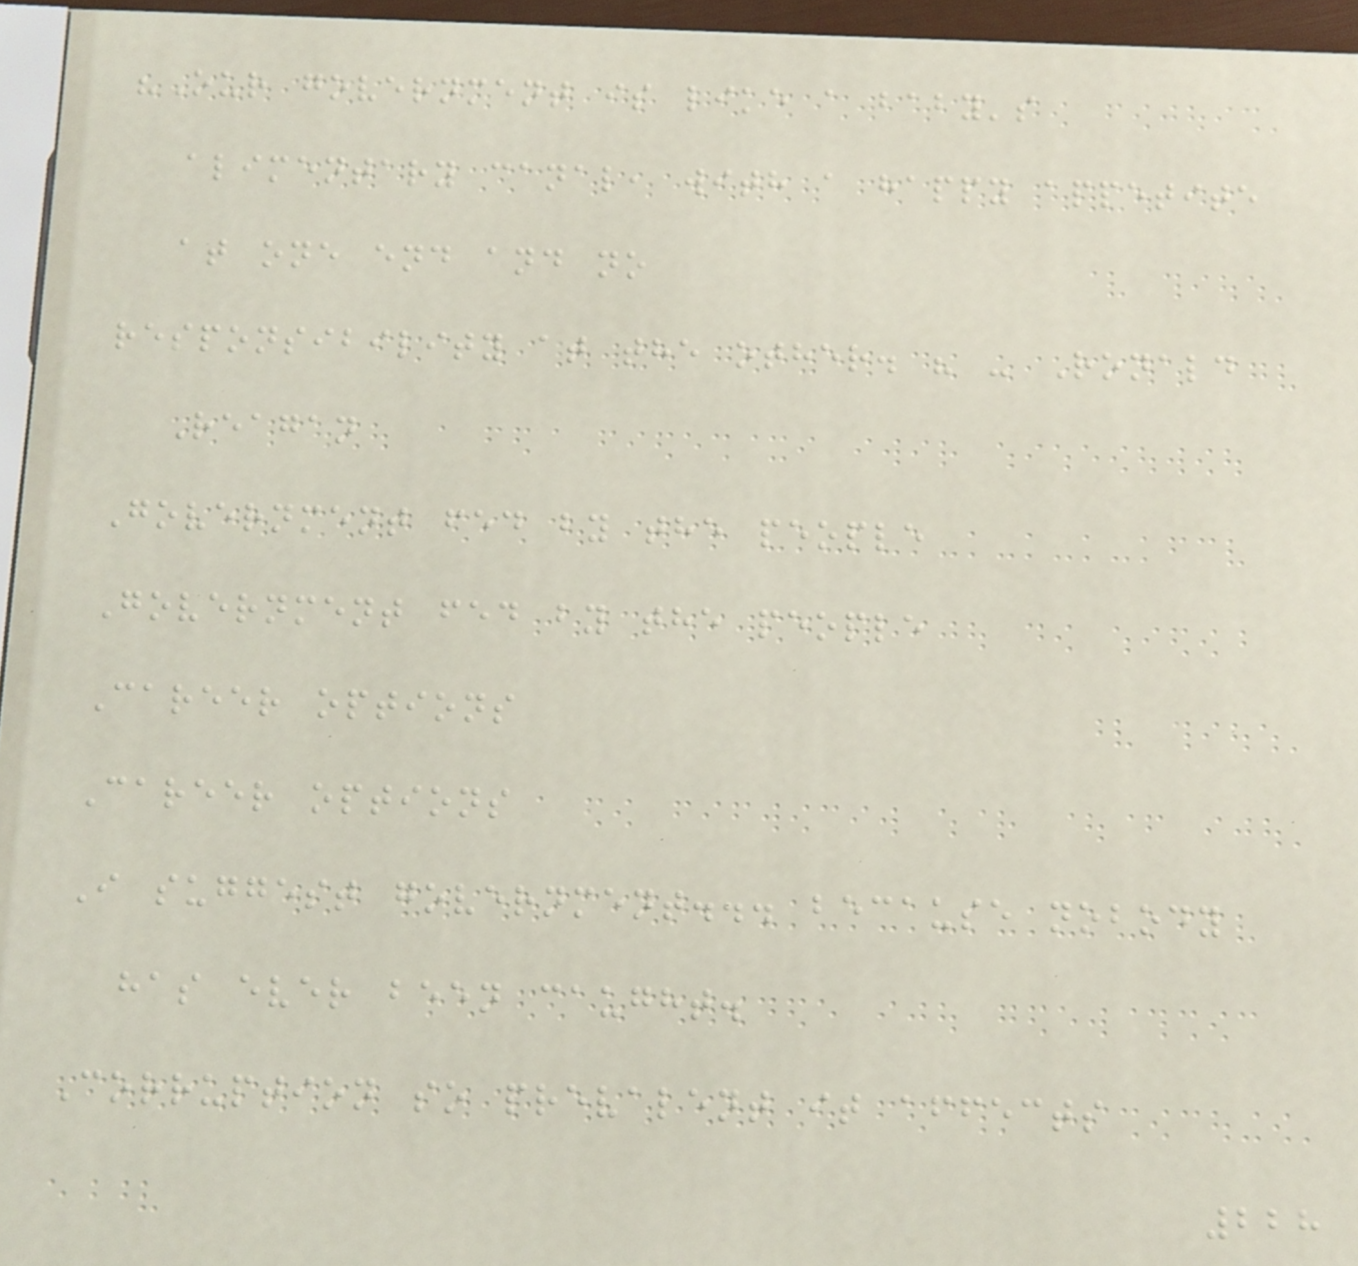"Our government is like a baby's
alimentary canal, with a happy appetite
at one end and no
responsibility at the other. " - Ronald
Reagan
Government fed by the people
Government fed by the people
Career options
Career options
I suggest government... because nobody
has ever been caught.
Corruption so prevalent it affects
228
